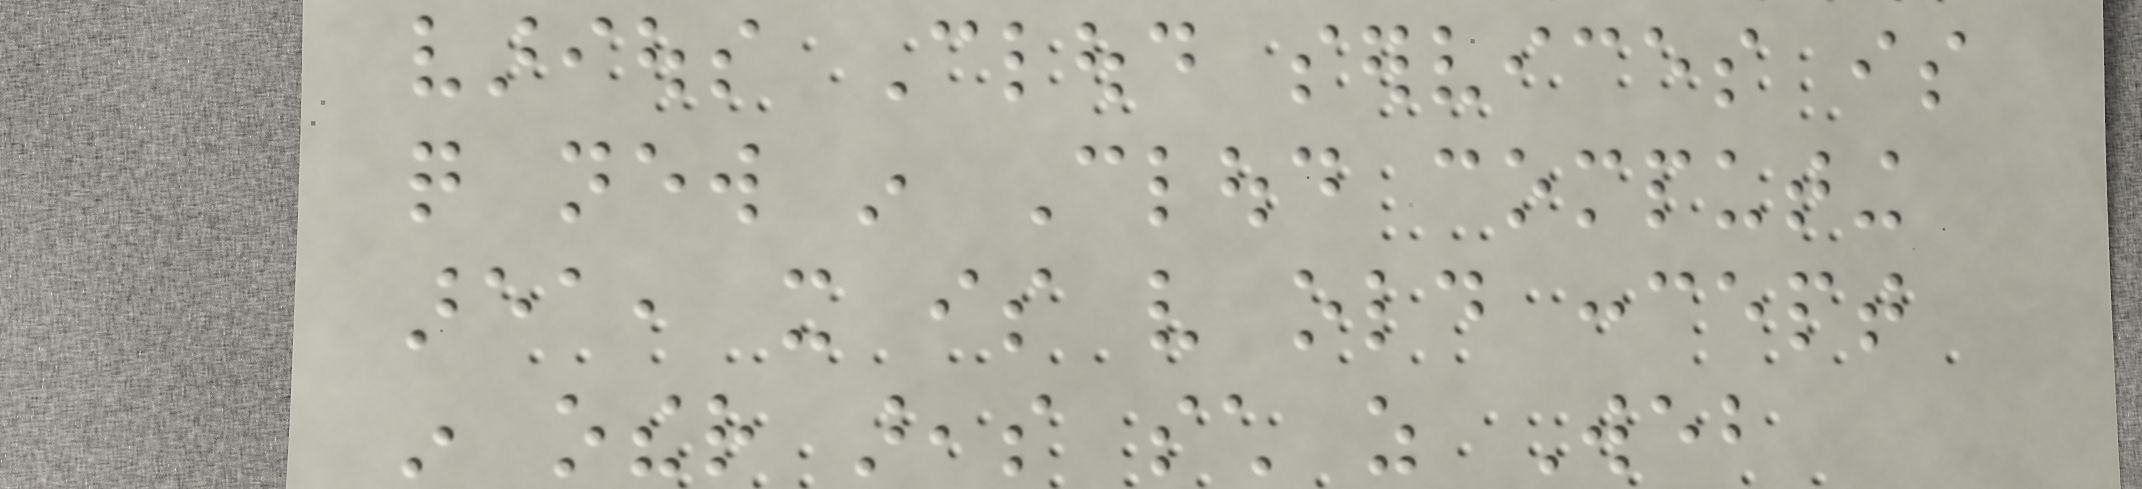various Cloud services is
quite new in Cloud computing
area, it is very old concept
in other areas such as Web
